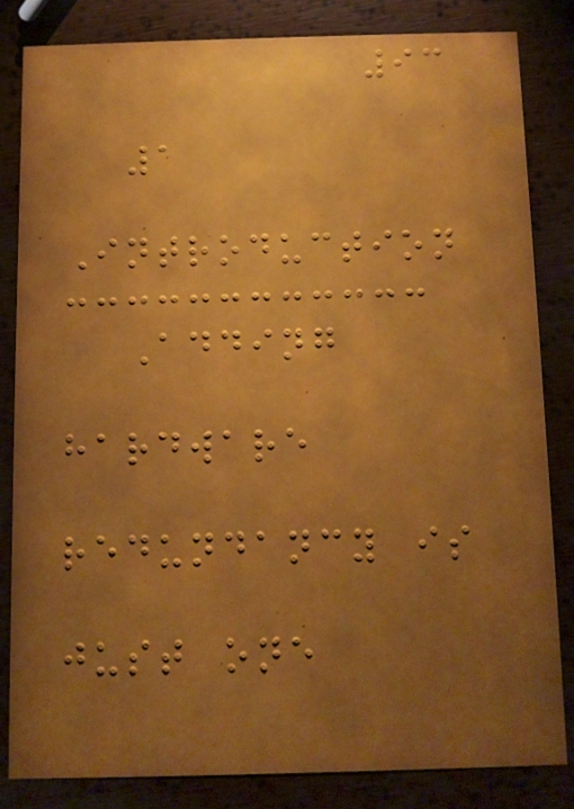93
1
Introduction
Adding
hardware
redundancy is
just one
